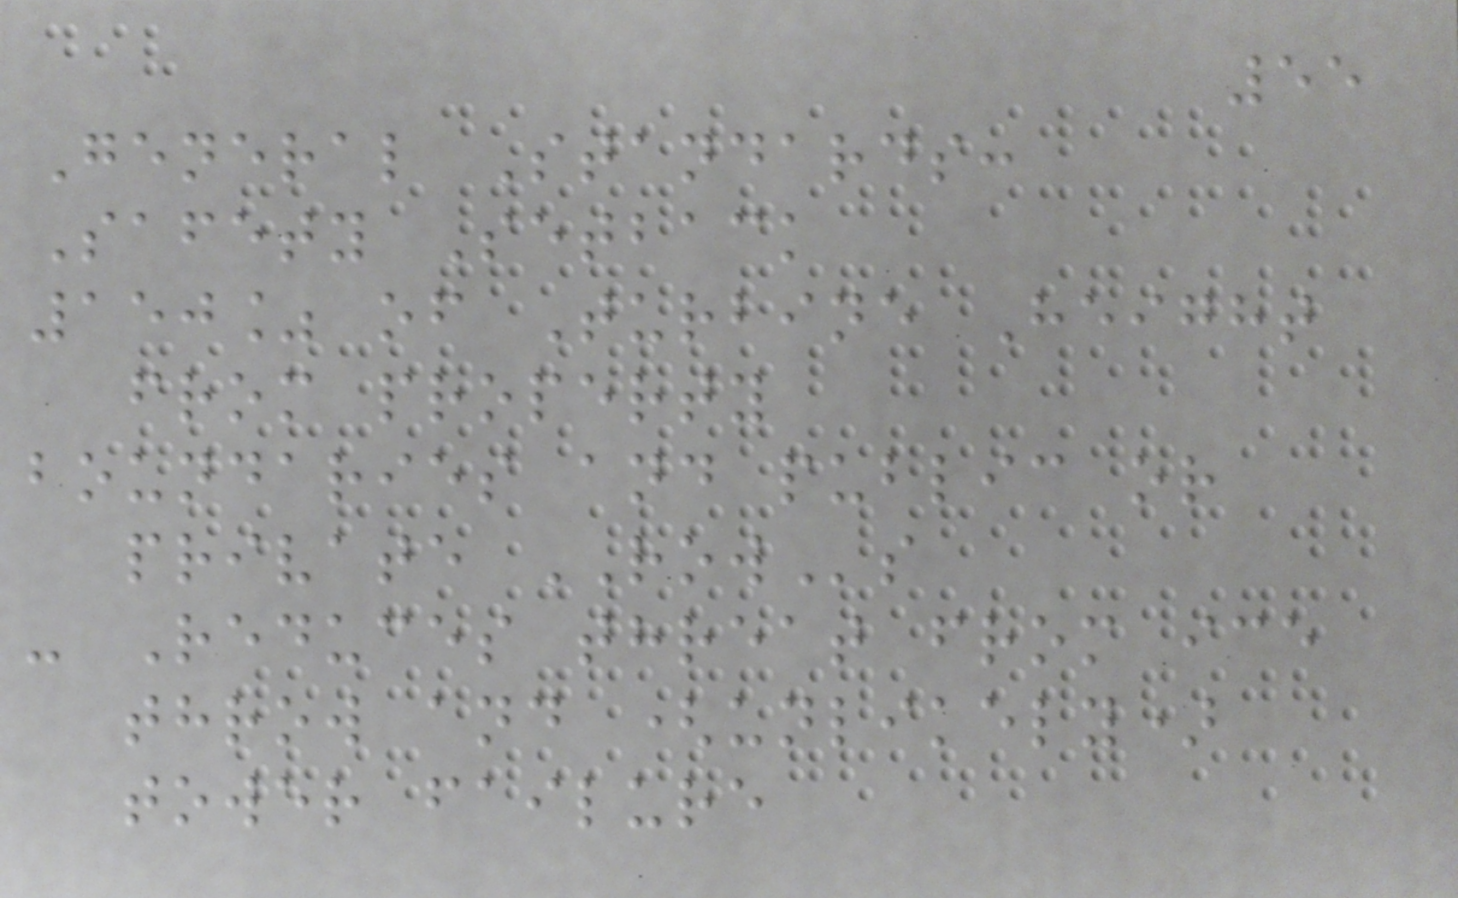55
General Standards:
Safety Setback
150% of Turbine Height
from property
boundaries and public or
private ROWs
- Reduces threat from ice
throw and (unlikely)
tower failure
